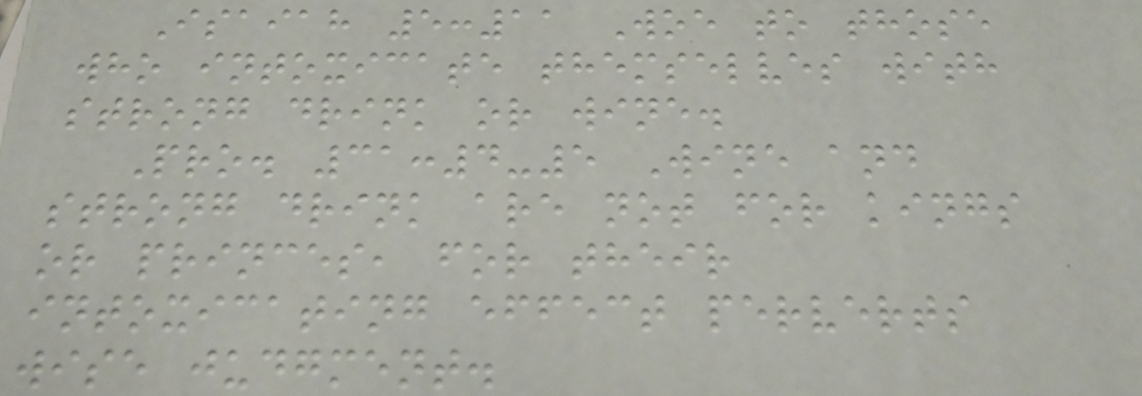Isaiah 5:11 Woe to those
who intoxicate themselves with
strong drink or wine.
Pro. 31:4-5 Wine and
strong drink are not for kings
or princes, for their
intoxicating effect perverts
wise judgment.
